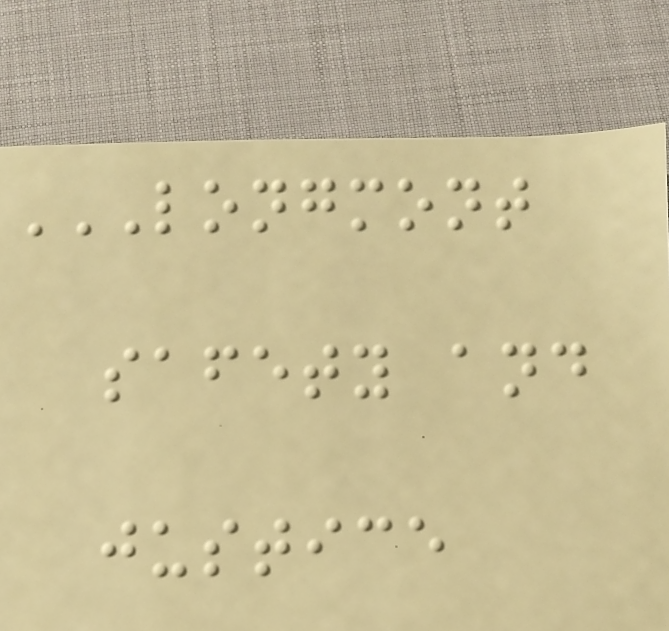LONGMONT
SAFETY AND
JUSTICE
